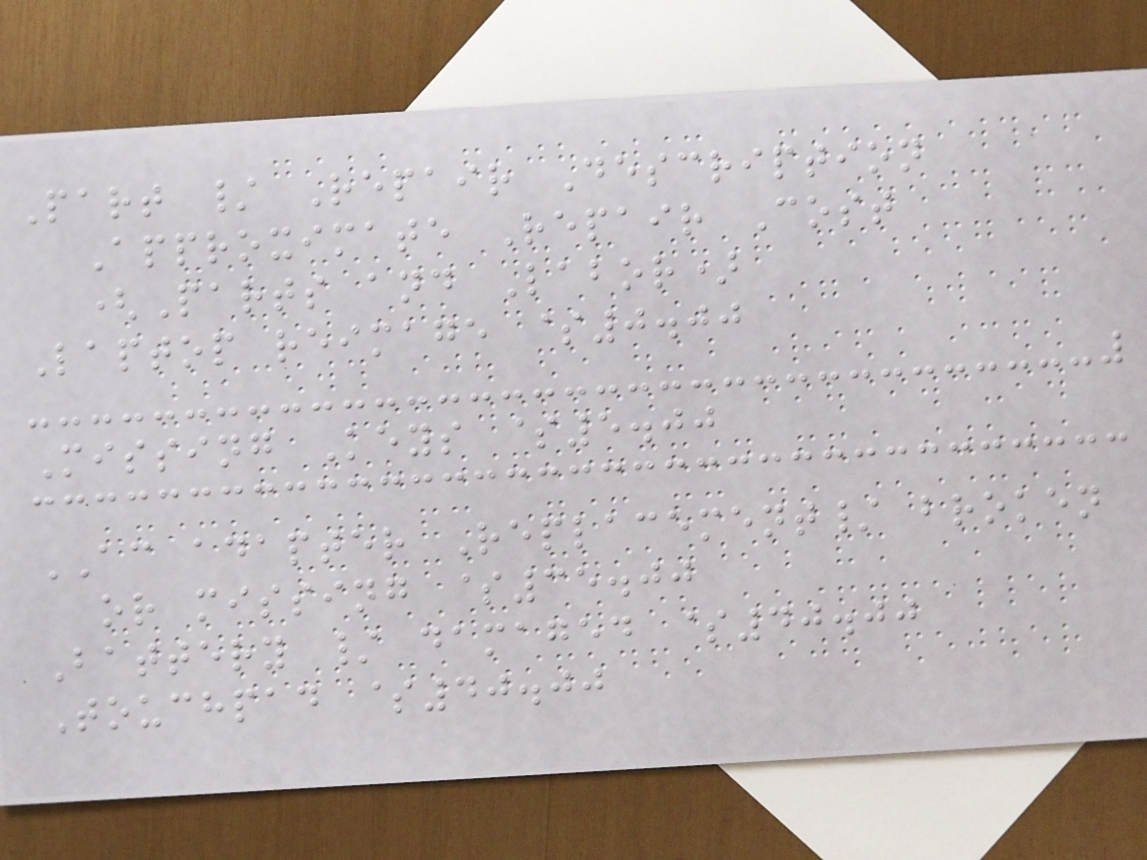Part / Repair Description
Approximate Repair Cost
(Parts and Labor)
Laptop reimage $0.00
Missing Keys $5.00
AC adapter Replacement/ broken
or missing $35.00
Battery / damaged $40.00
Touchpad $40.00
